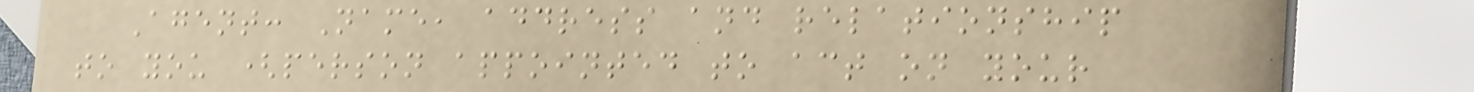Agent: Name, address and relationship
to you (person appointed to act on your
